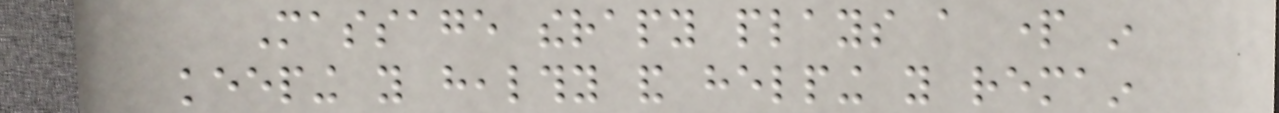Massage therapy plays a part in
keeping you healthy and helping you remain
